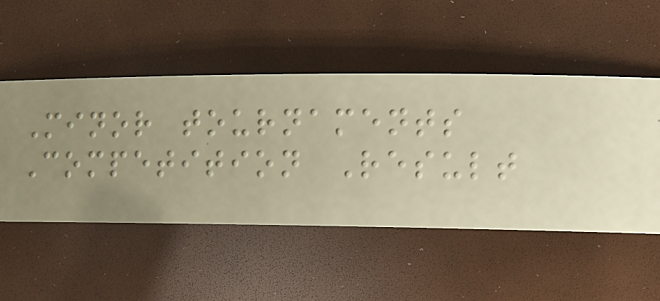Minor tournaments
Competition Result
